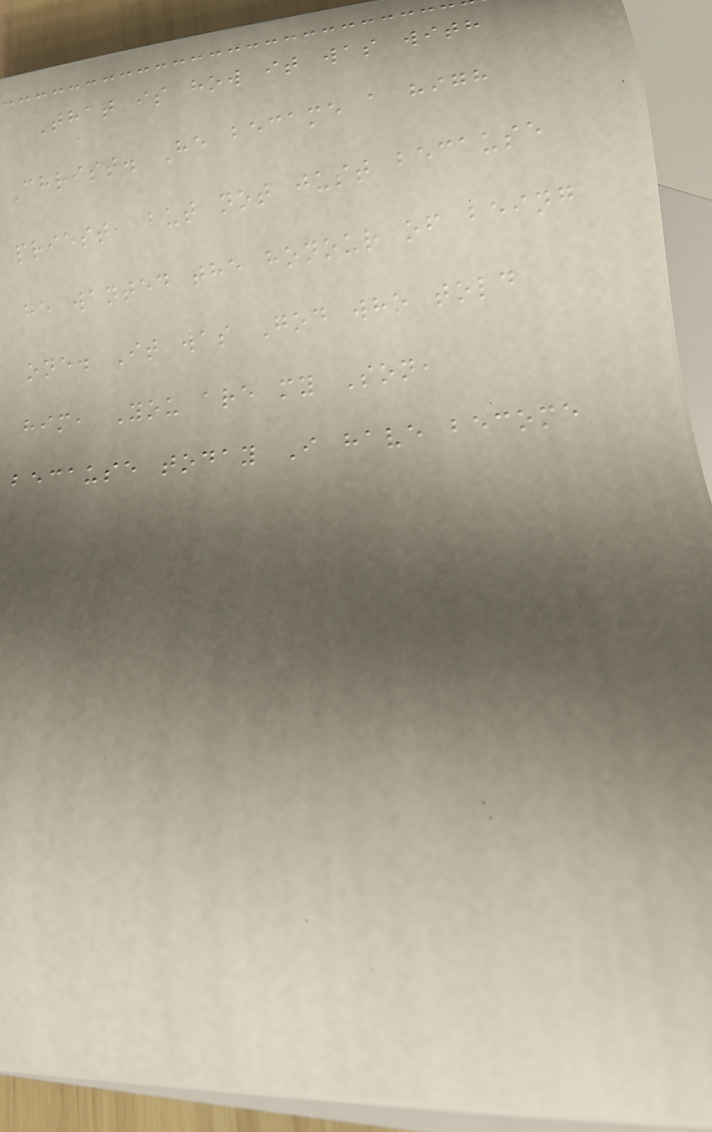That is how it was with
Christ. He became a high
priest, but not just because
he wanted the honour of being
one. It was God who told
him, You are my Son,
because today I have become
